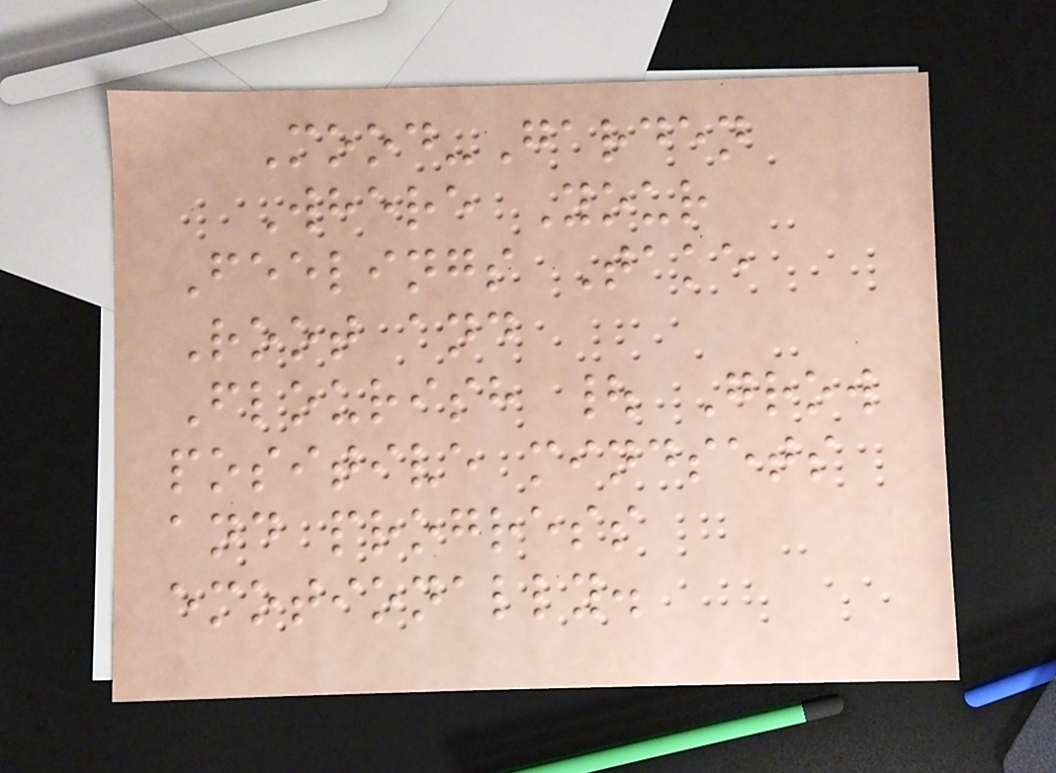Mood-Garden
Where Your
Feelings Take
Root and
Flourish | Grow
positive mindsets
and progress
emotionally.
